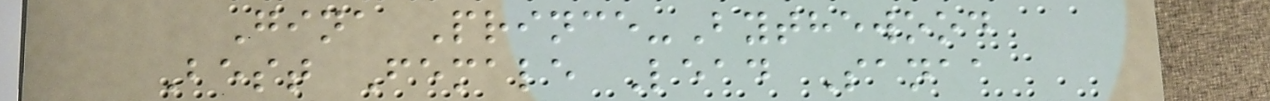Gina Prince-Bythewood
Best Female Lead Sanaa
